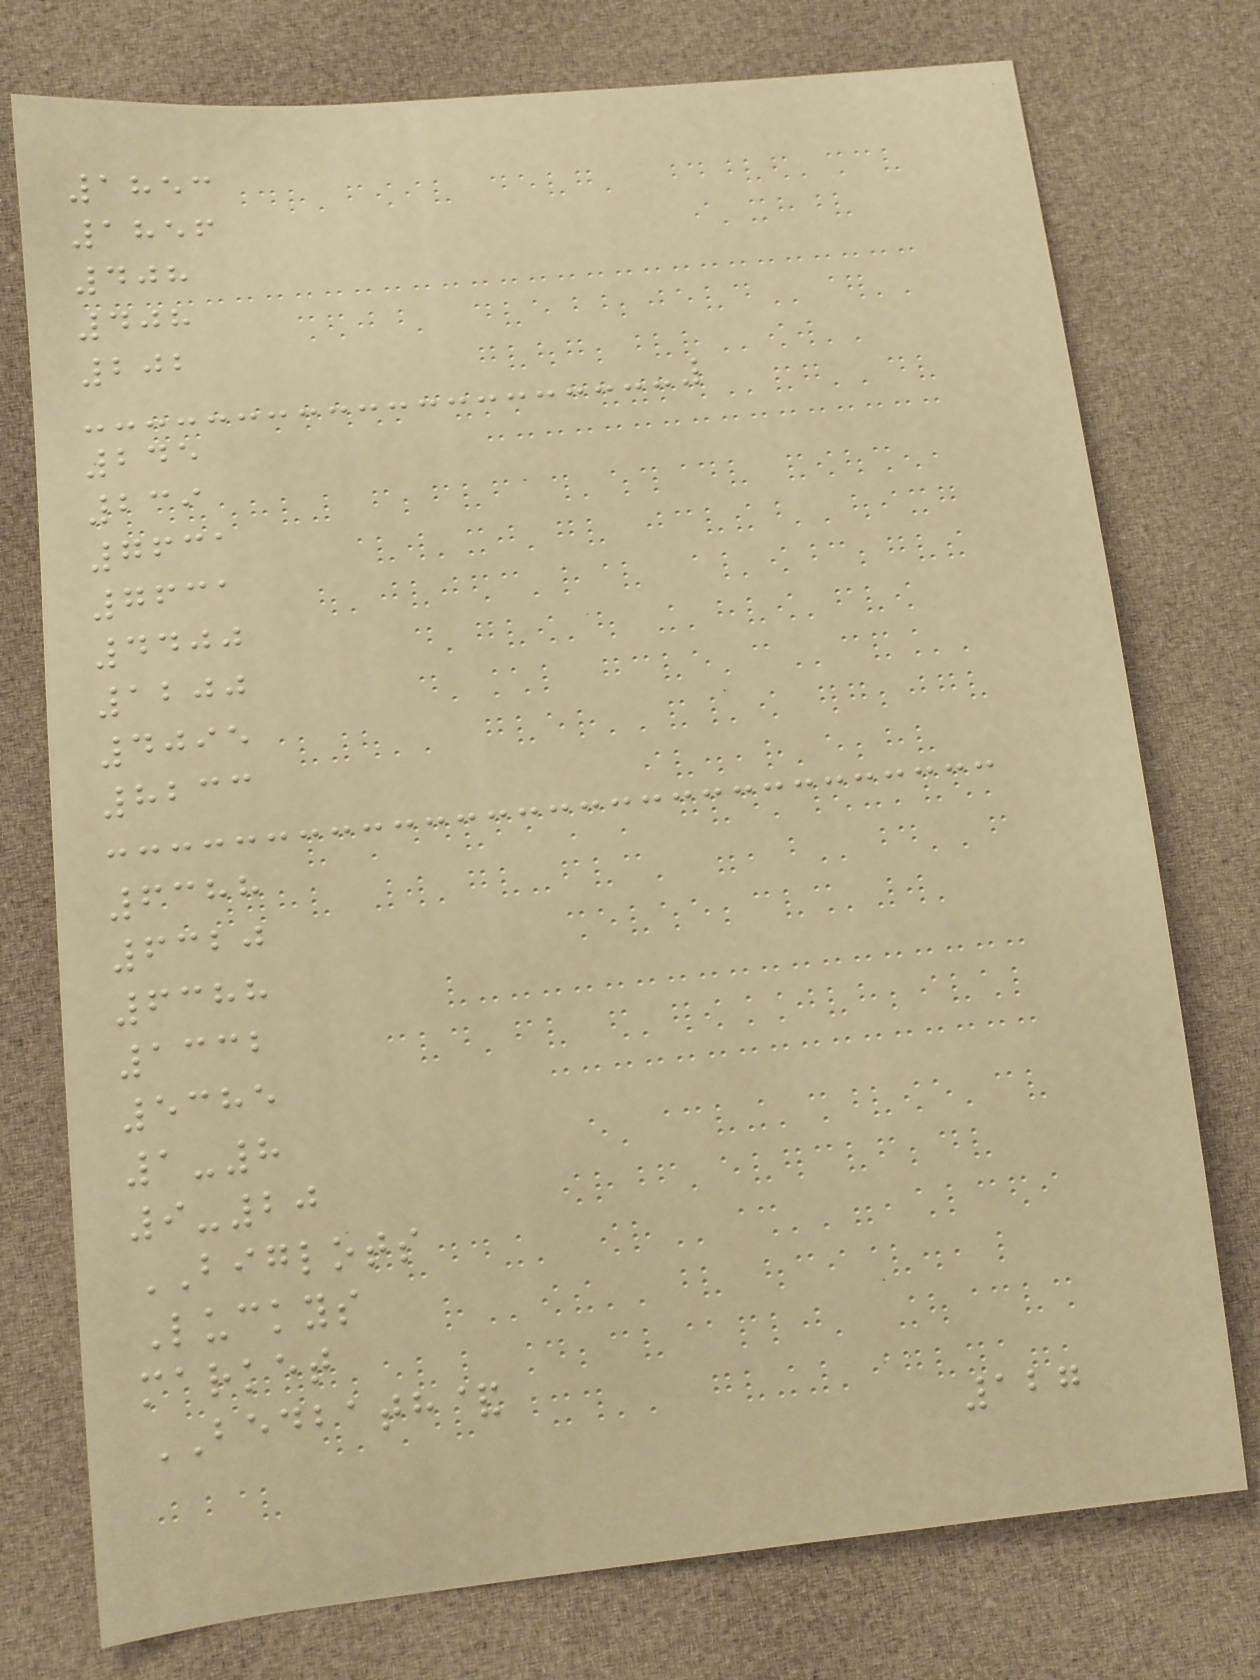1853
1856
408
408
202
245
239
7631
7631
4400
1200
4095
8233
6388
6320
6388
1332
5385
1-8
9-20
BIGLOTS
Luckys
market
BEDBATH&
127
